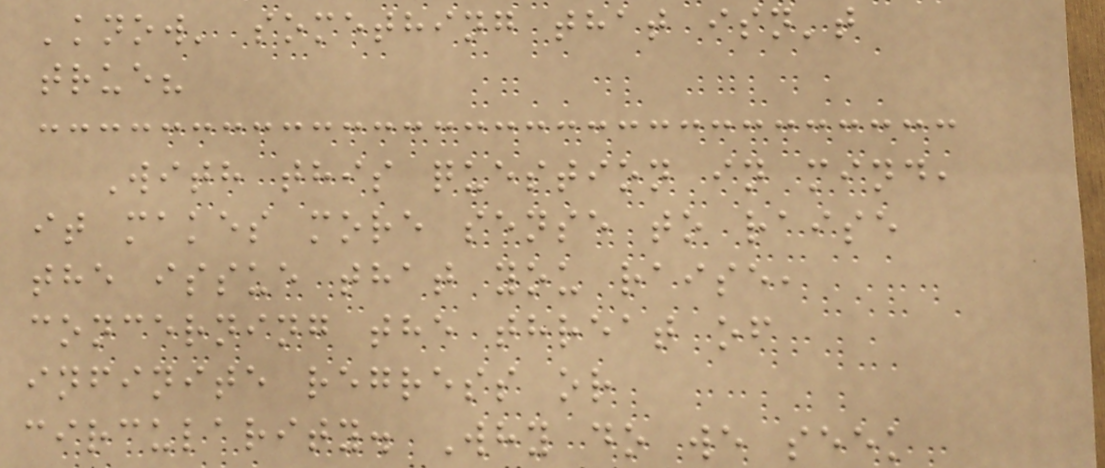'know' something that isn't
true?
With this question in mind,
it makes more sense to raise
the issue that you raise,
concerning the threat of
infinite regress or
circularity. Why do we seek
